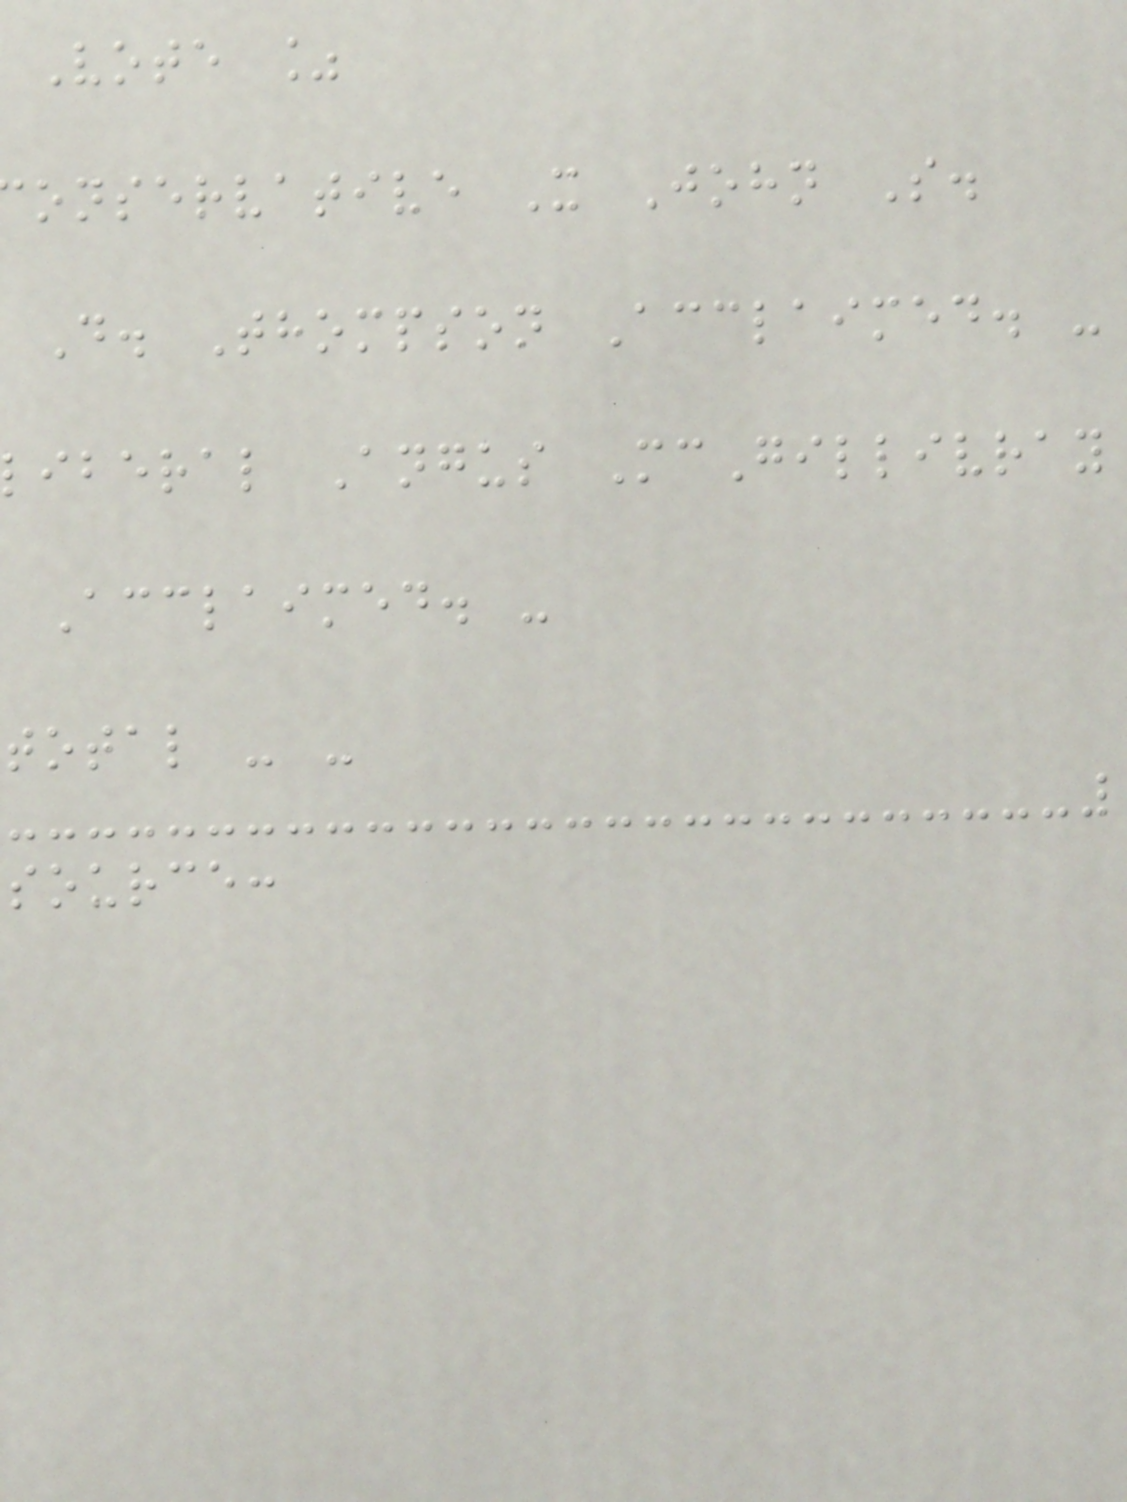Vote %
onservative X John S.
D. Thompson Acclaimed. -
liberal Angus McGillivray
Acclaimed. -
total - -
source:
